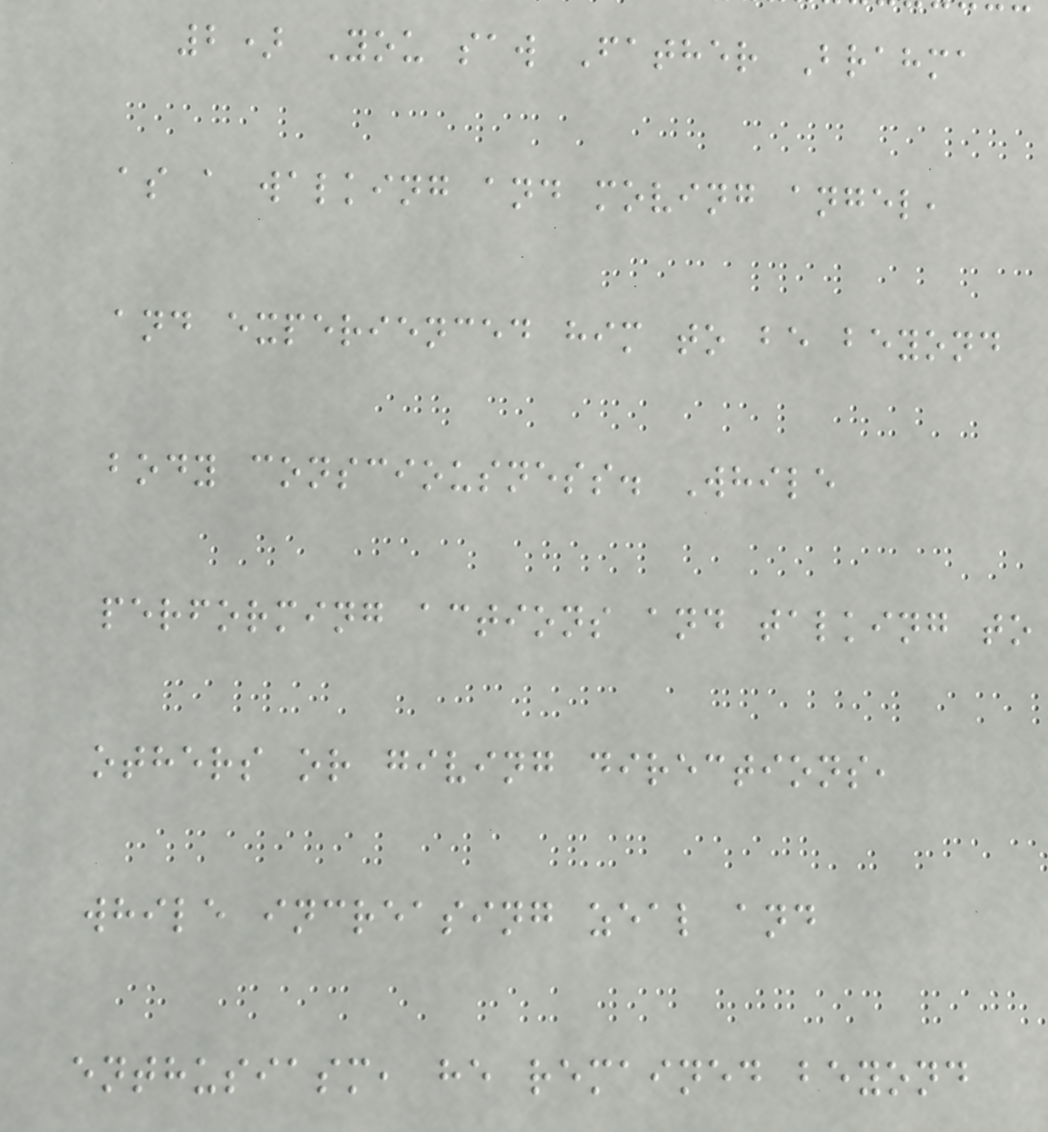2) You saw Father Brahma
as a walking and moving angel,
and experienced him to be beyond
body consciousness. While
performing actions and talking to
others or giving directions,
while increasing zeal and
enthusiasm, he remained beyond
